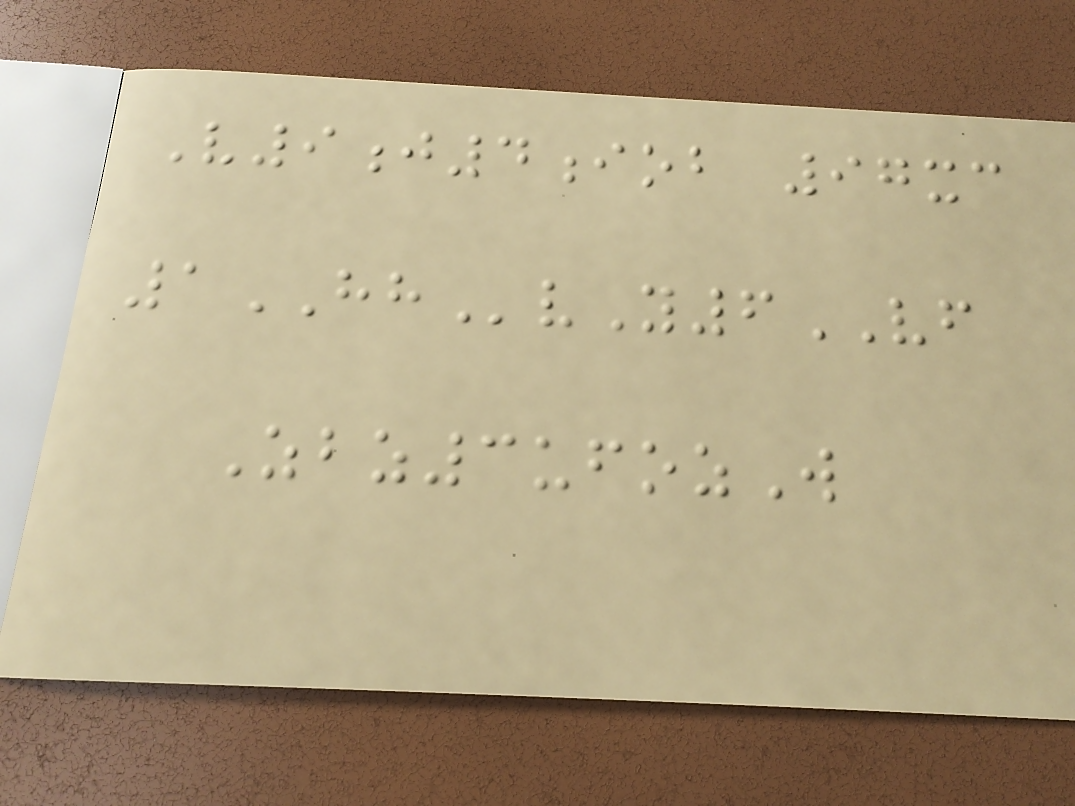V9j4iob 97xc
1HHvY6VF
Zbz3ufozW
